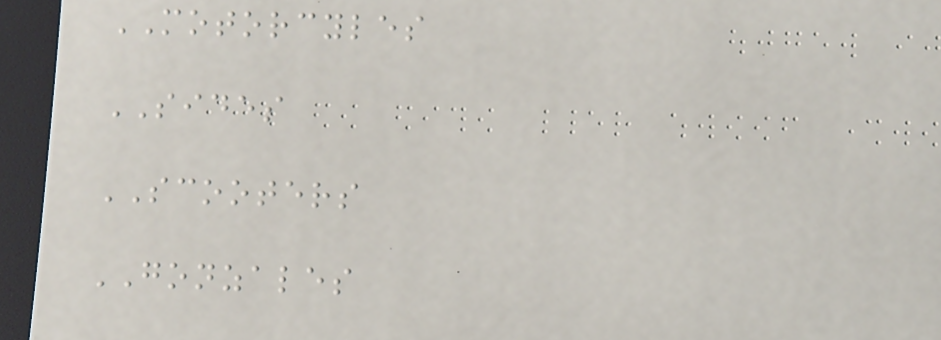MOTORCYLES
SIDES
SCOOTERS
GONZALES
